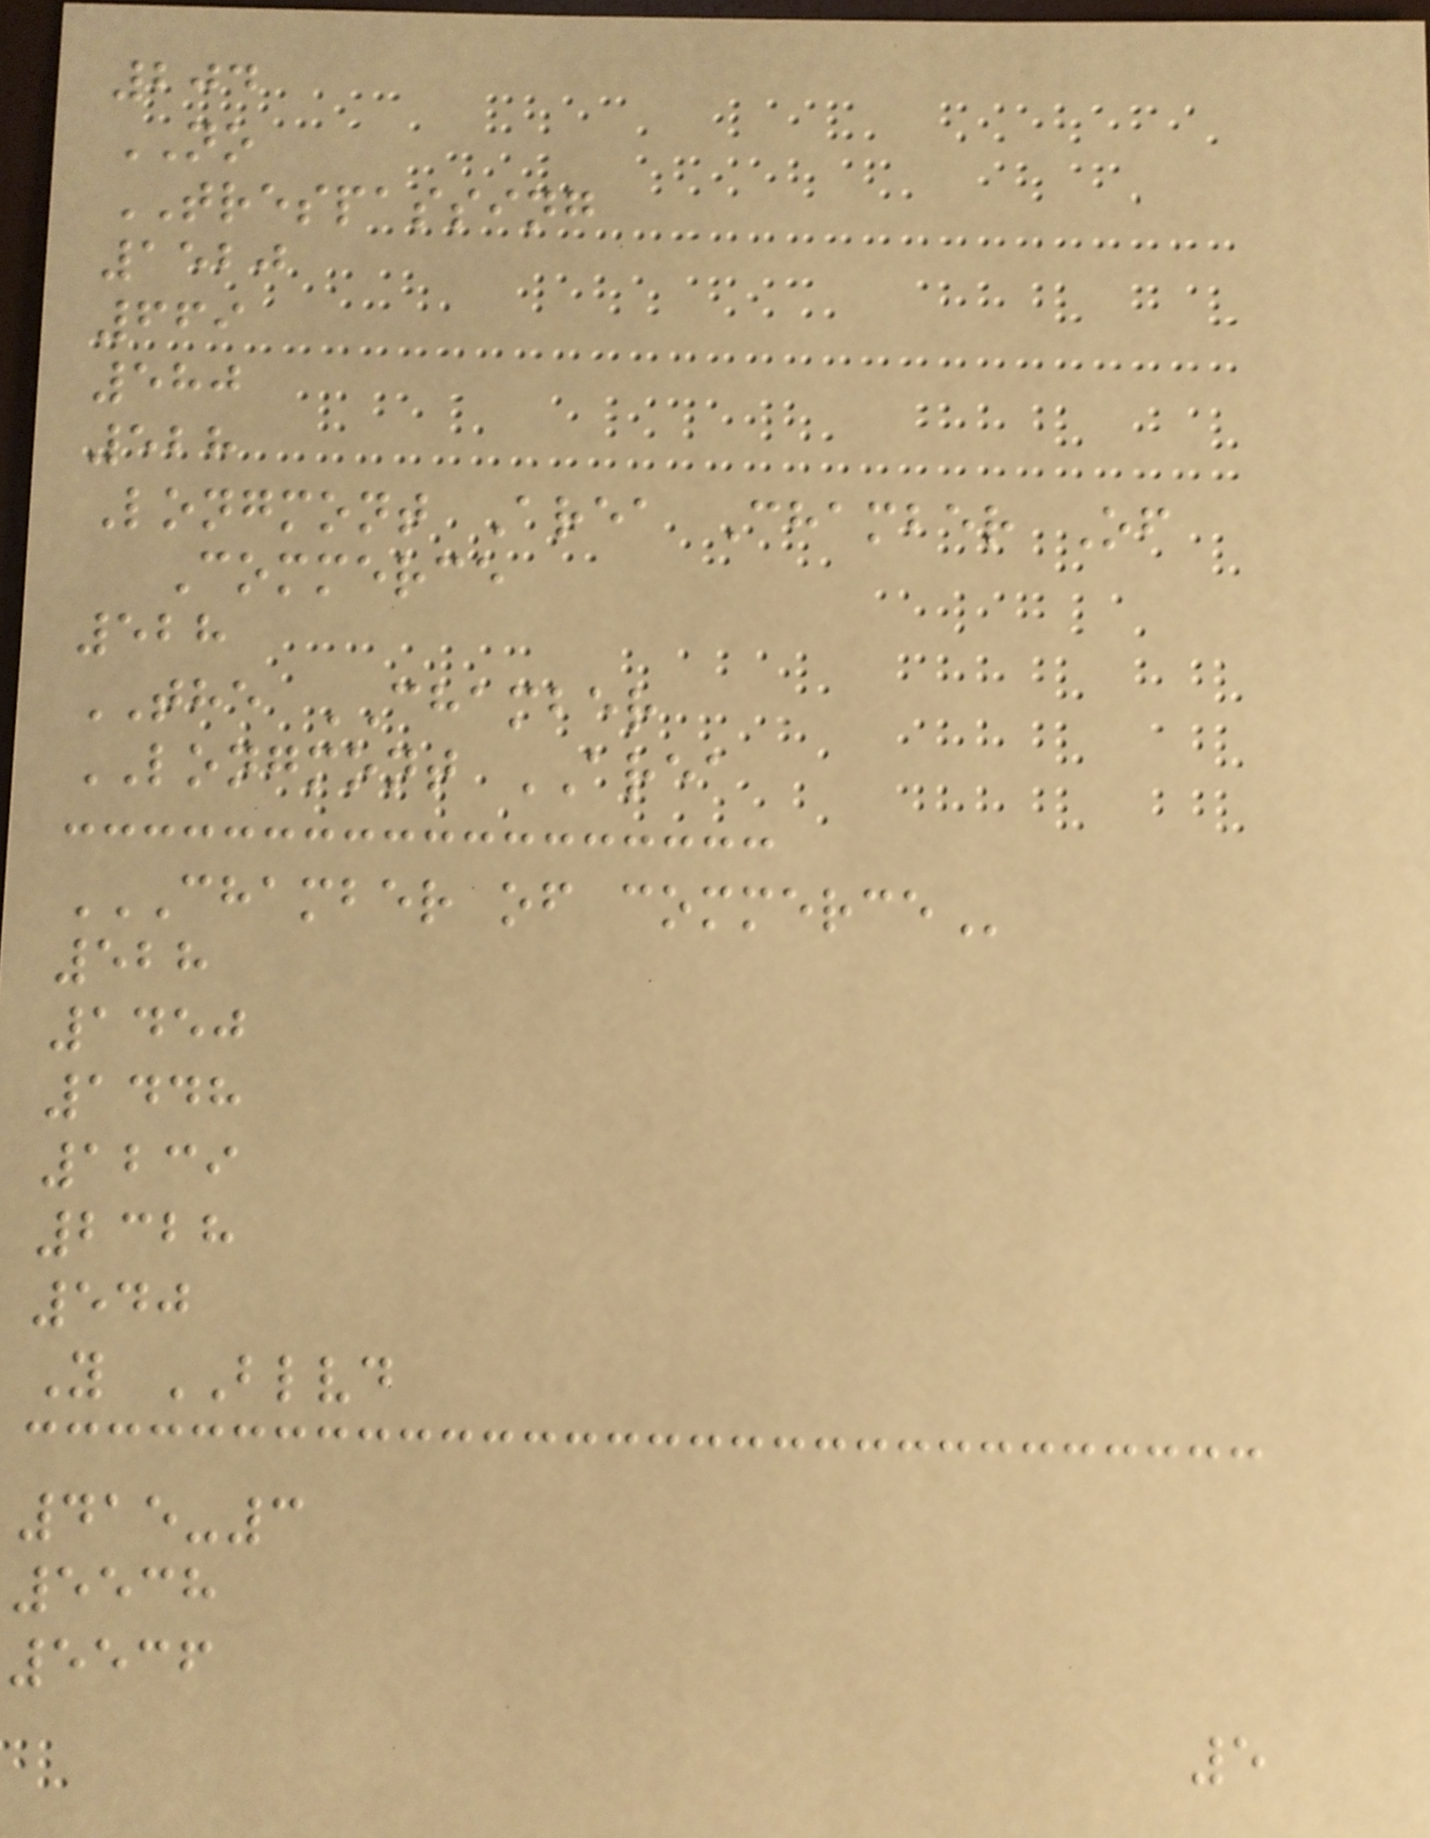204
NO
TRESPASSING
1520
669
580
528
Longmont Area Chamber Of
Commerce
528
THE CHAMBER
LONGMONT AREA
CHAMBER OF COMMERCE
528
1450
1448
1239
2328
540
Y BLVD
415-3
5538
5536
5
